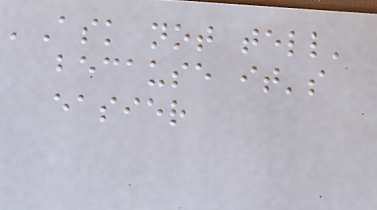'Ask not tell'
because it's
easier
